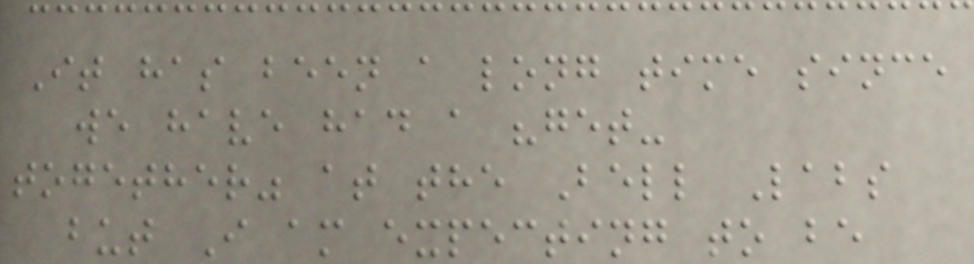It has been a long time since
we have had a "get-
together" at the Bell Labs
but I am expecting to be
